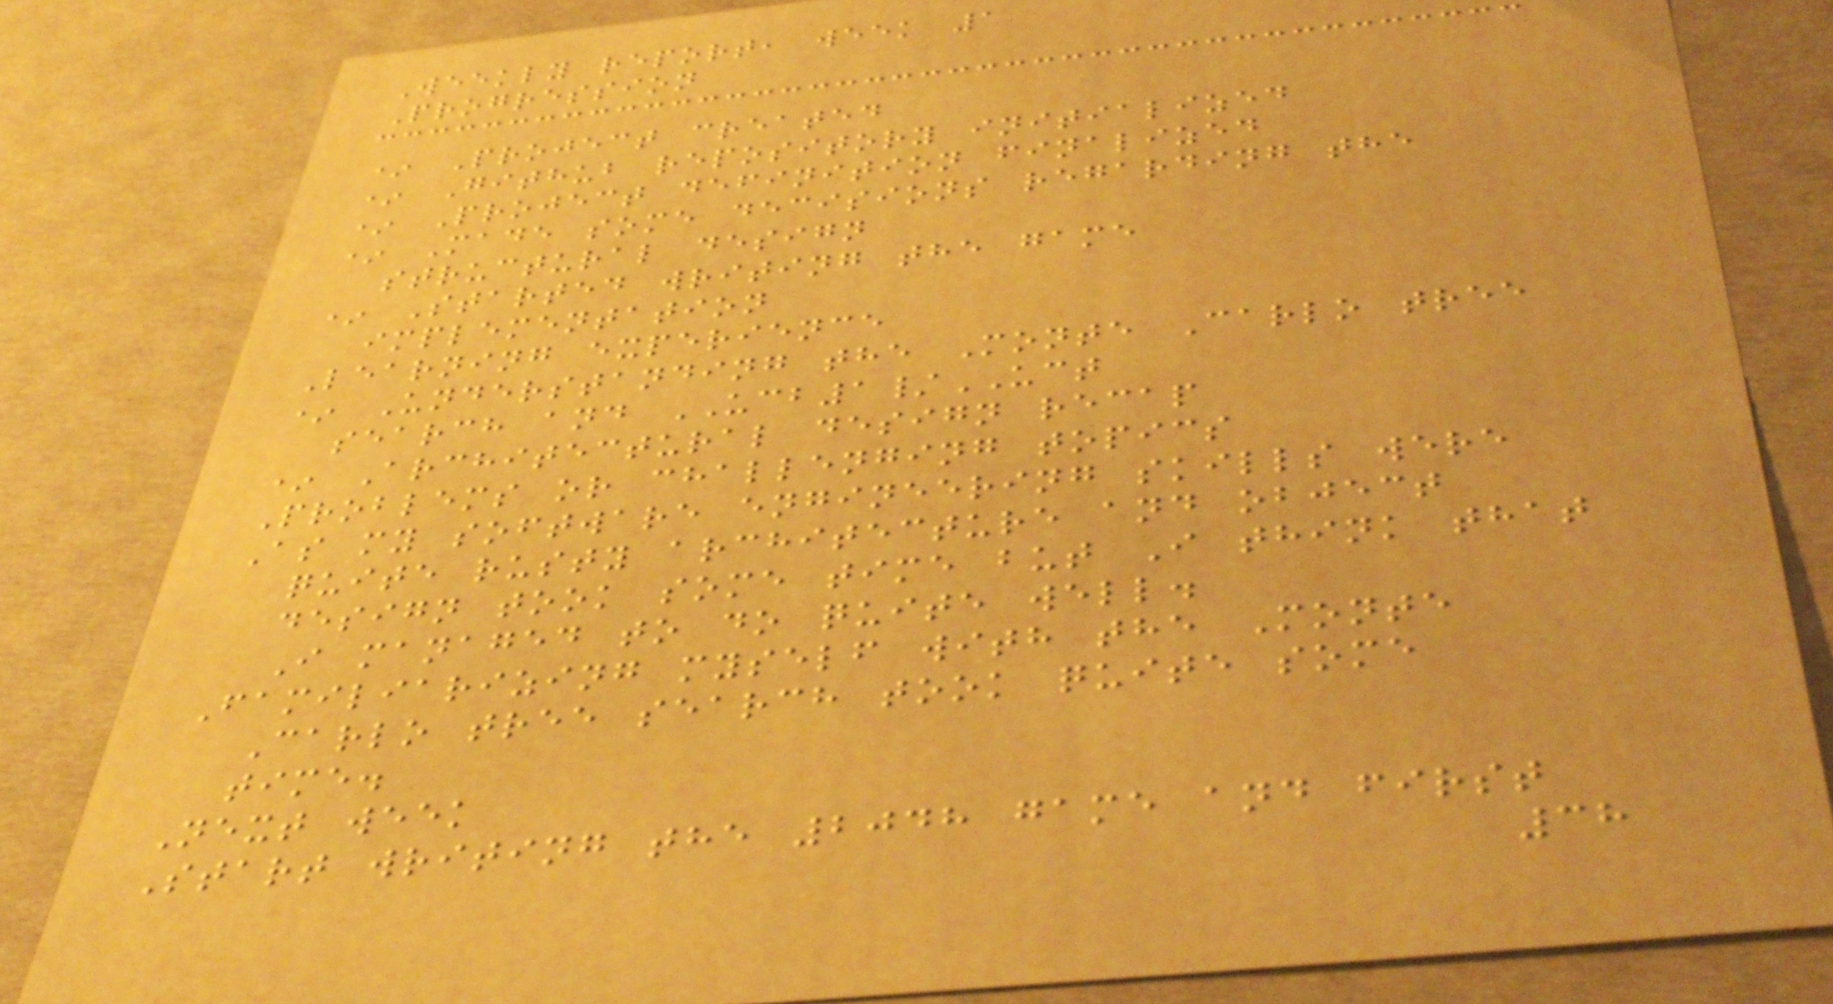Weekly report, week 1
Progression
* Project created
* Github repository initialized
* Project definition finalized
* Made some decisions regarding the
structural design
* Started writing the game
implementation
Learning experience
* Understanding the Monte Carlo tree
search and UCB1/UCT
* Architectural design recap
Problems or challenging topics
As my software engineering skills were
quite rusty architecture and object
design took some time but I think that
I managed to do quite well.
Familiarizing myself with the Monte
Carlo tree search took quite some
time.
Next week
Start writing the 2048 game and first
38
